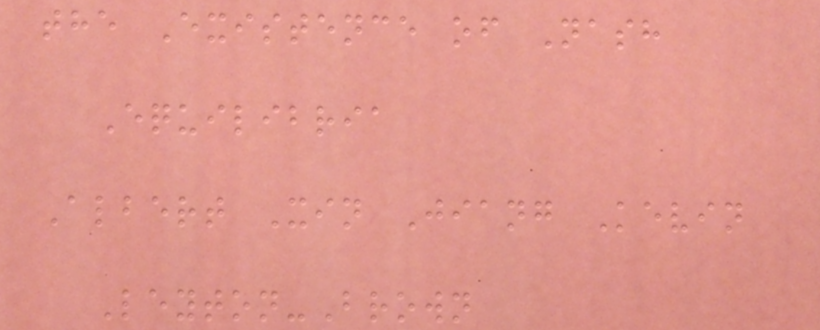the Existence of Nash
Equilibria
Albert Xin Jiang Kevin
Leyton-Brown
